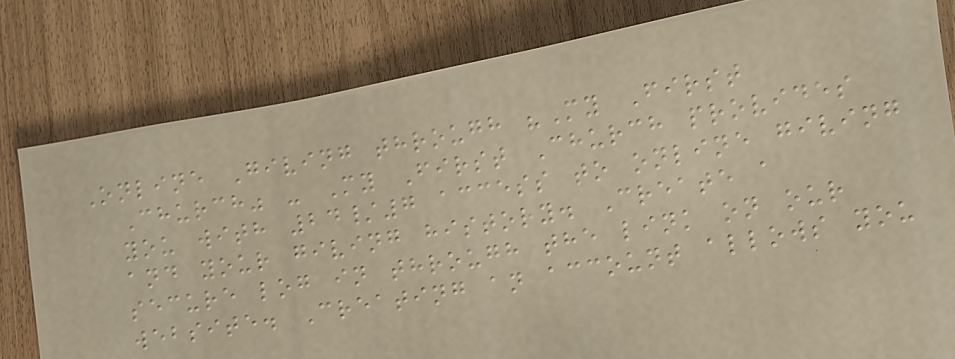Online Giving through "My First
Church" - My First Church provides
you with 24/7 access to online giving
and your giving history. Create a
secure log in through the link on our
website. Creating an account allows you
